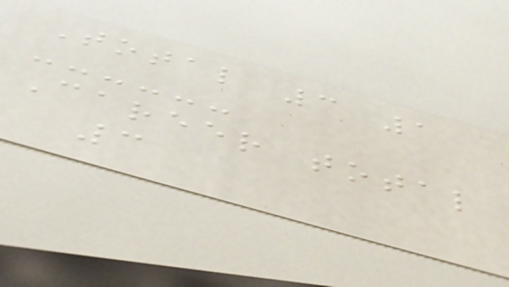Total 3 1
Career total
3
